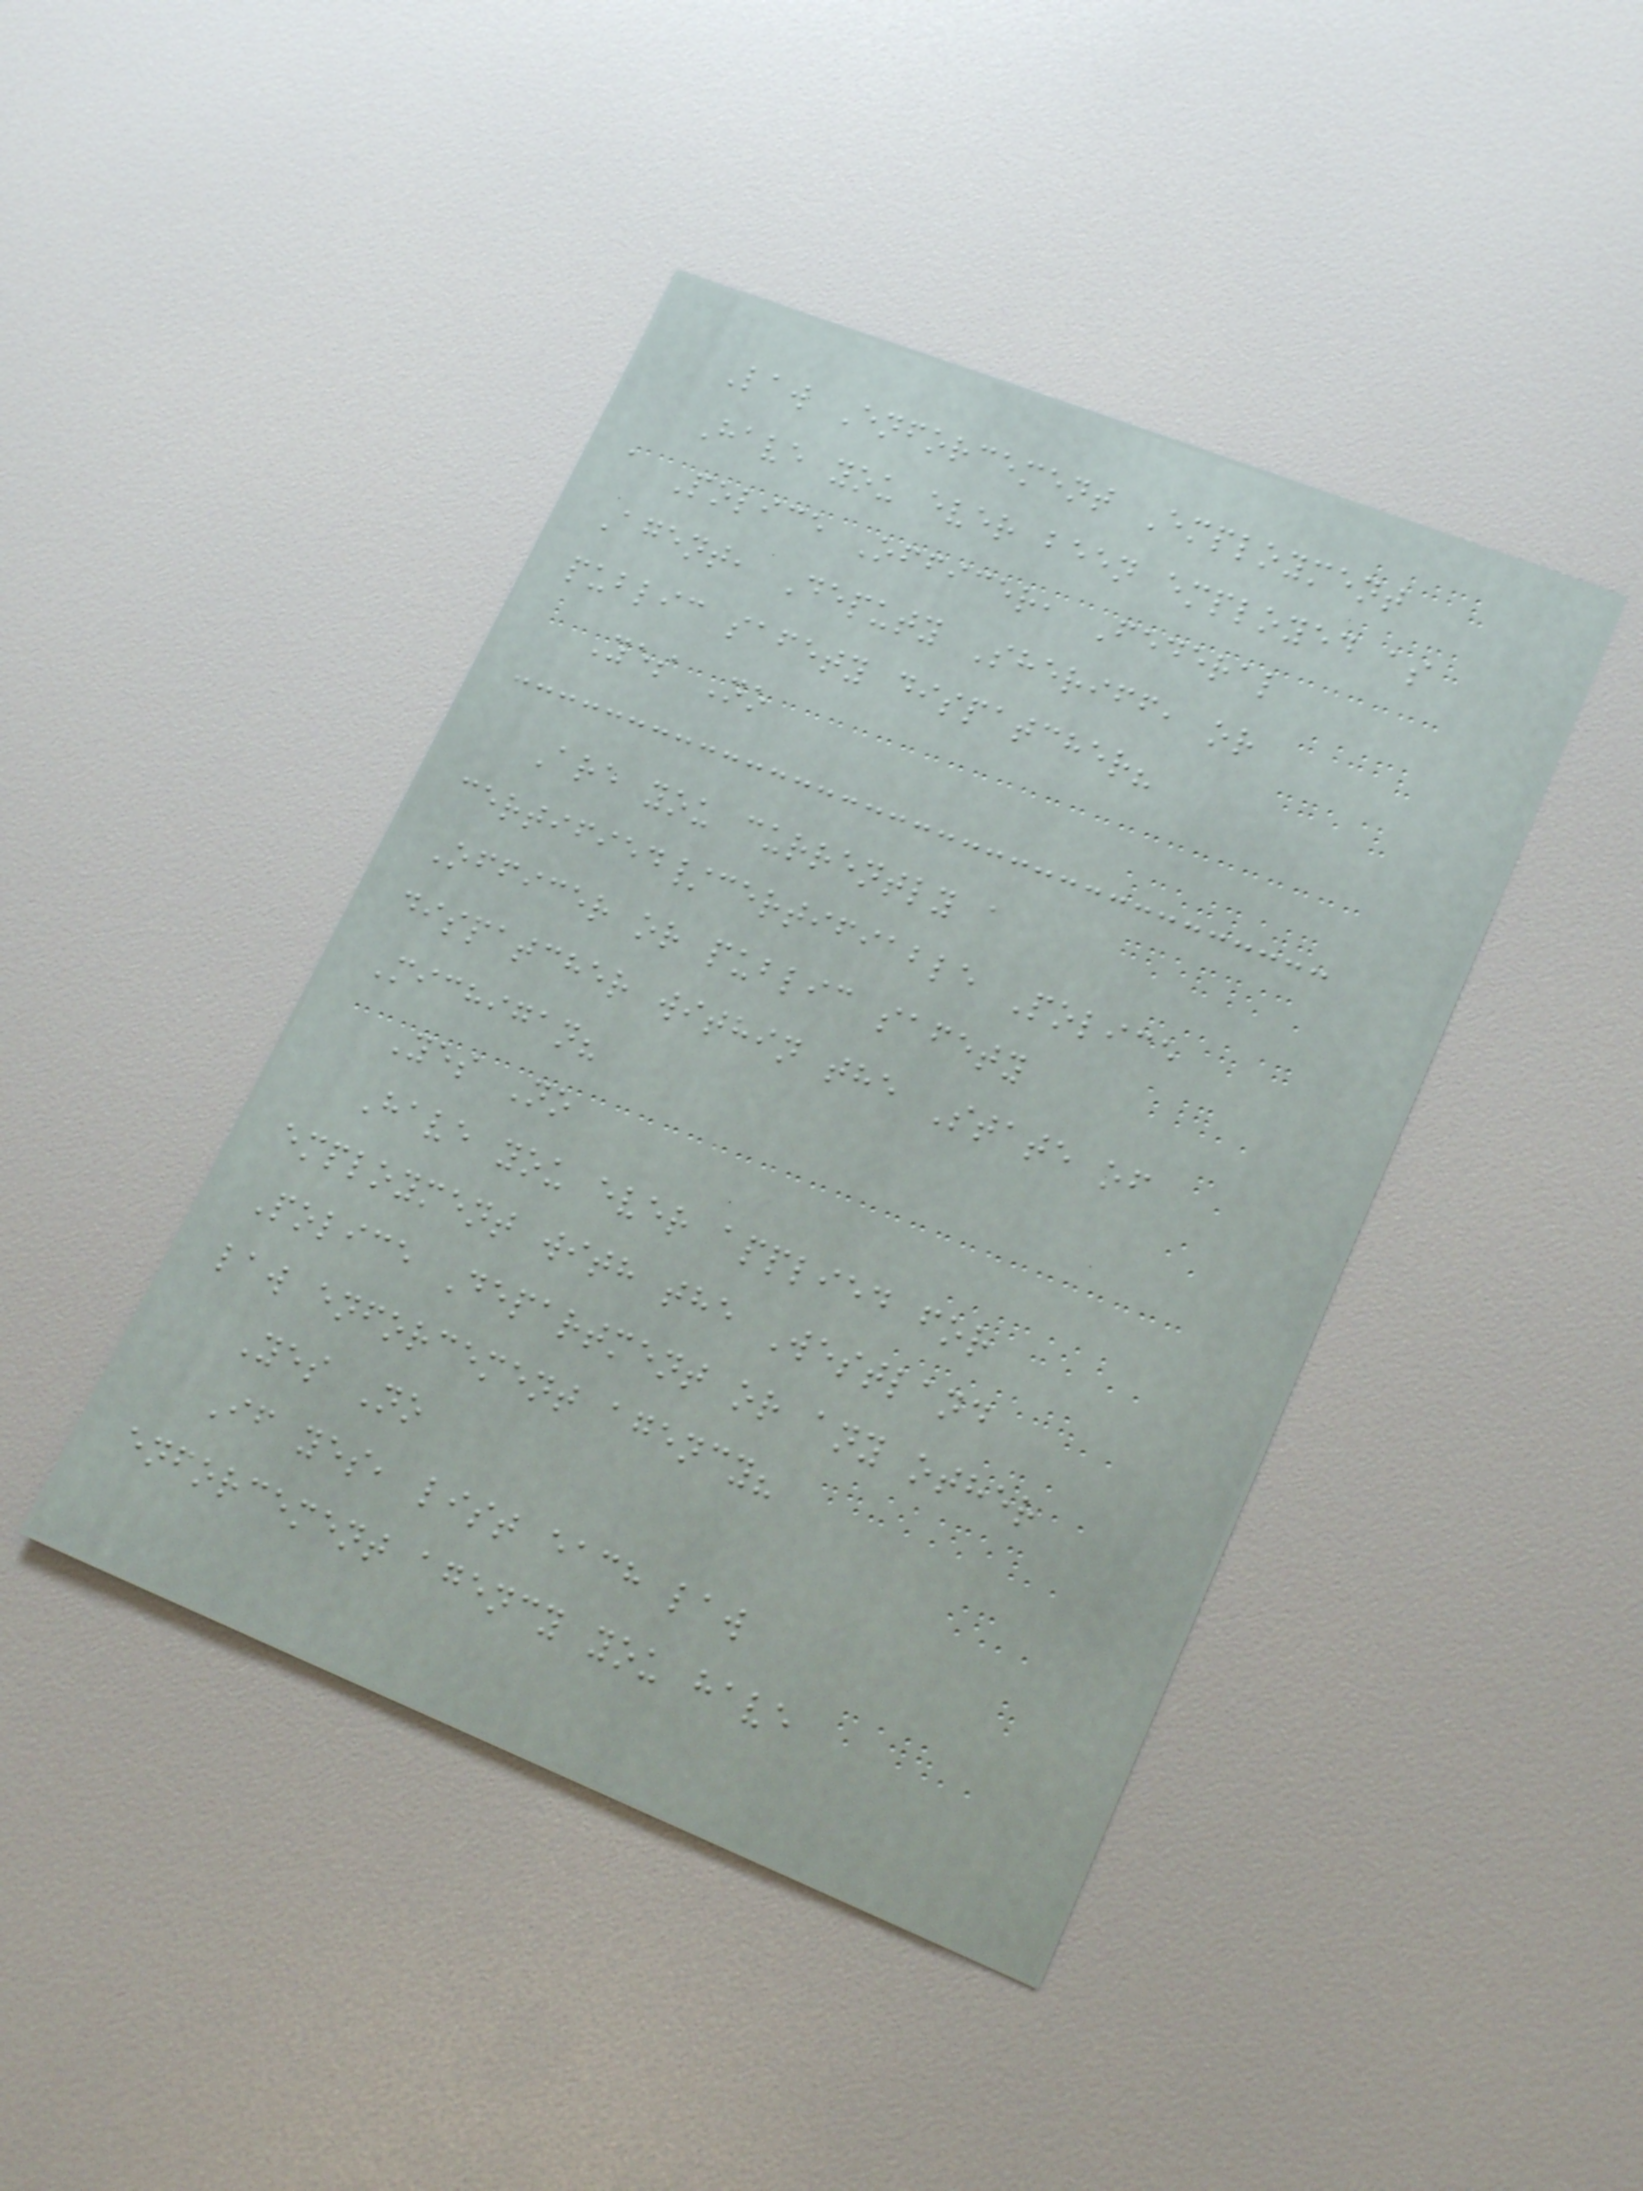Law Enforcement Employment
Have you ever been employed as
a Police Officer, Federal
Agent, Deputy Sheriff, or
public safety dispatcher?
Yes No
Are you currently a
certified/certifiable Police
Officer or public safety
dispatcher within the State of
Michigan?
Yes No
Have you ever applied for
employment with the Westland
Police Department or any other
law enforcement agency?
Yes No
If yes, list each law
enforcement agency you have
